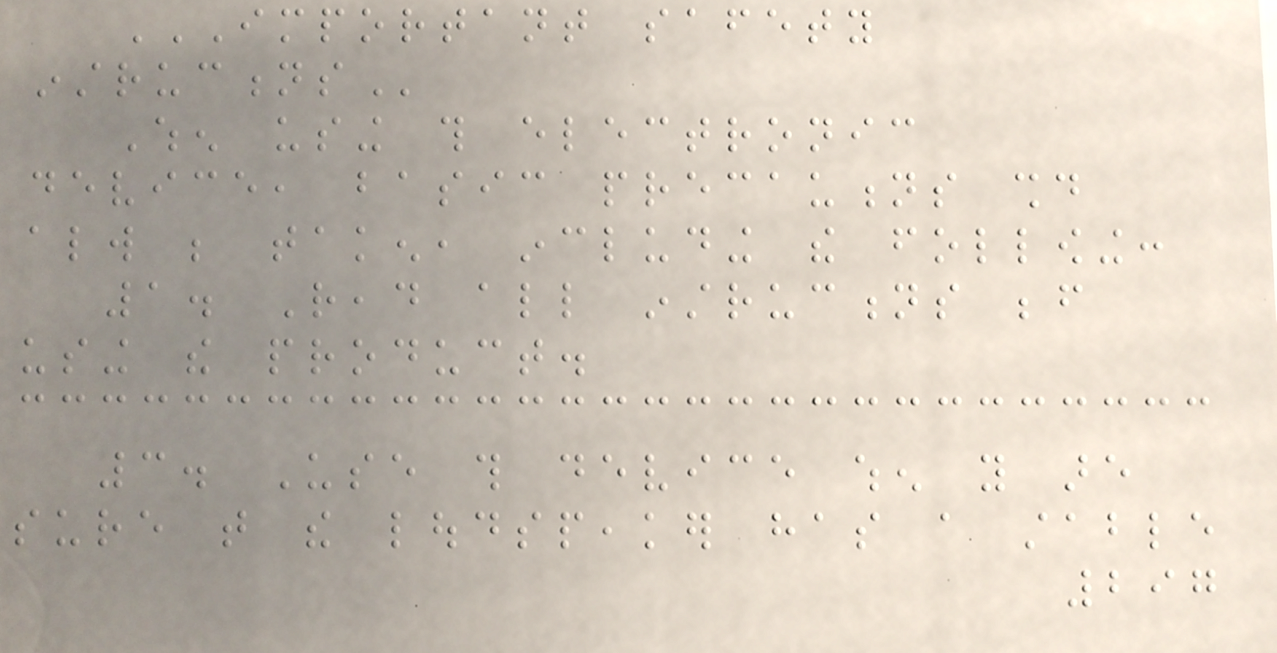IMPORTANT SAFETY
INSTRUCTIONS
When using this electronic
device, basic precautions should
always be taken, including the following:
1. Read all instructions before
using the product.
3. Use this device when you are
sure that the loudspeaker has a stable
297
